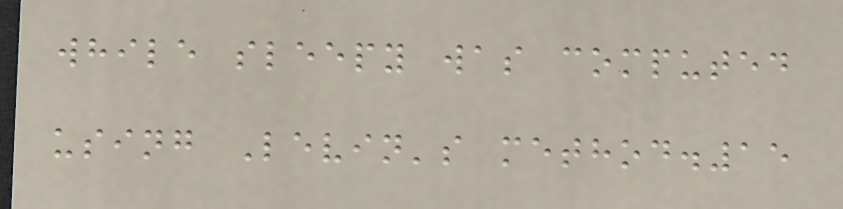while sleepy was computed
using Levin's method.15
